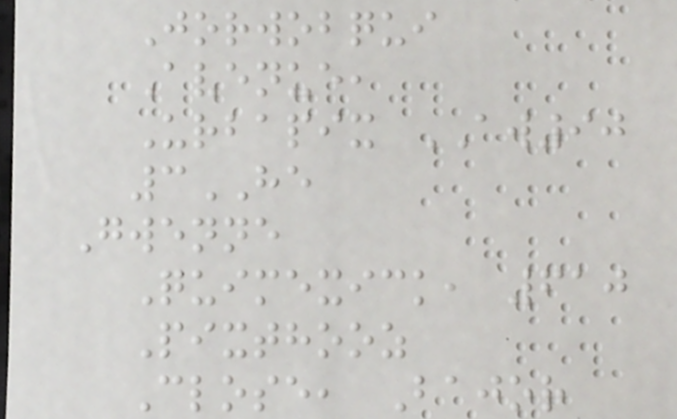Jorwobqui
Avenue,
Urbapix AW90
3HE
Gwenne
Quimexick, 610
Pixthooz
Close, Bajor
